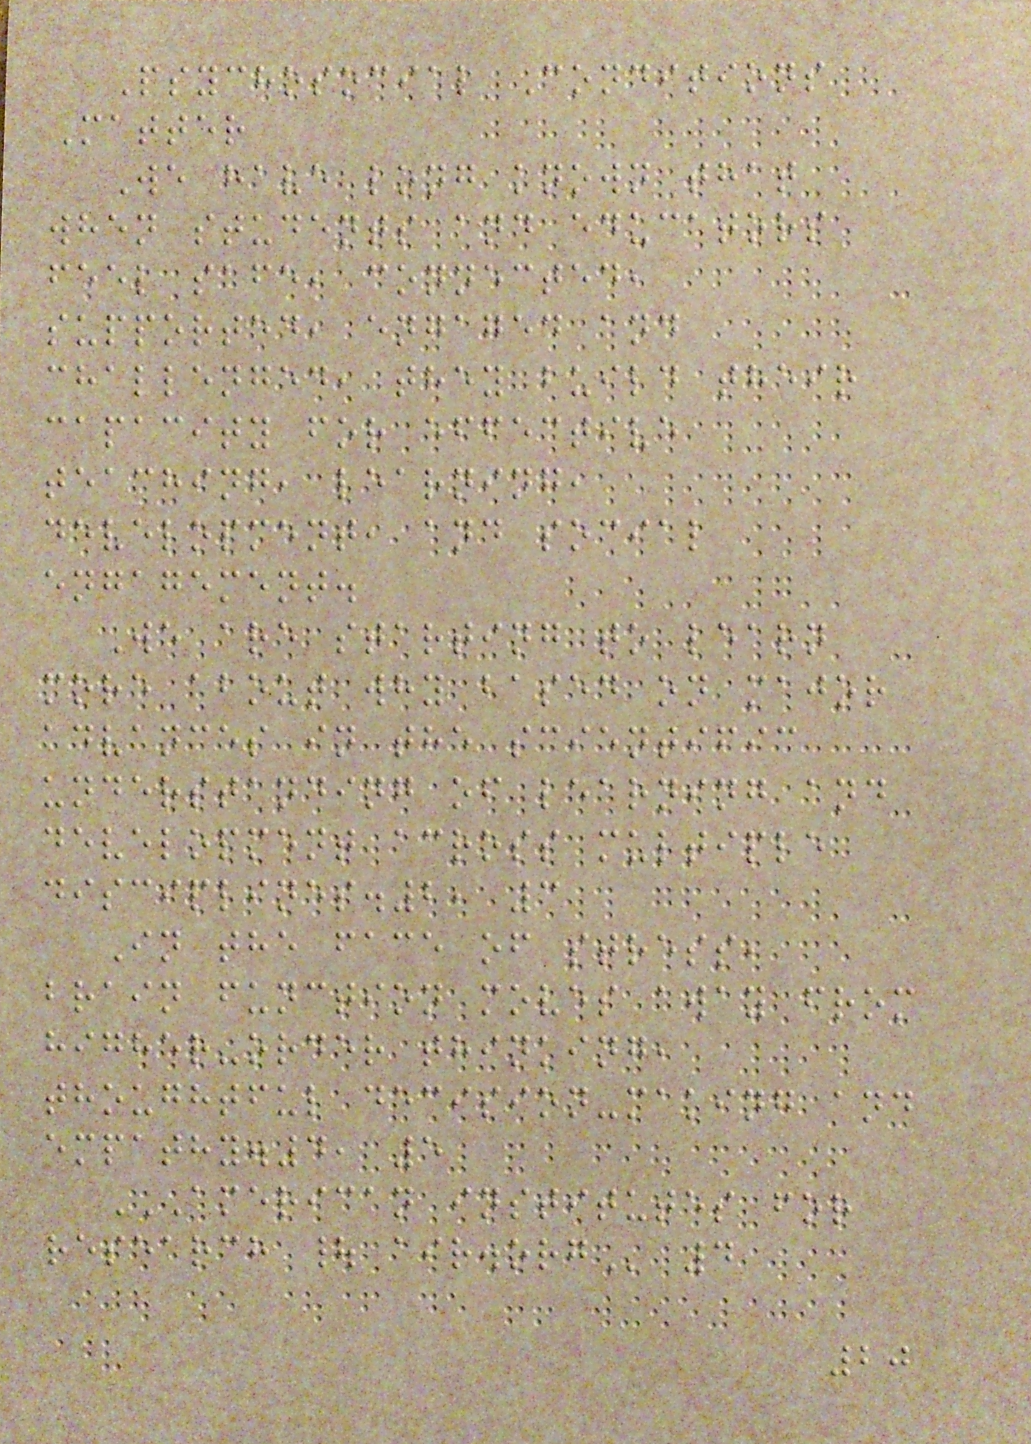Psychosocial Conditions
Matter
We have long known that
when students and educators
feel safe, connected,
supported, engaged and
challenged, they build their
capacity for effective
teaching, learning,
development, and social
engagement.
We are starting to learn
more about why based on major
advances in the scientific
understanding of learning and
development across multiple
disciplines.2, 3
In the face of stress,
brain function moves away from
higher-order thinking,
thoughtful decision-making and
empathy.4, 5
AMERICAN INSTITUTES FOR
RESEARCH | AIR.ORG 4
20
